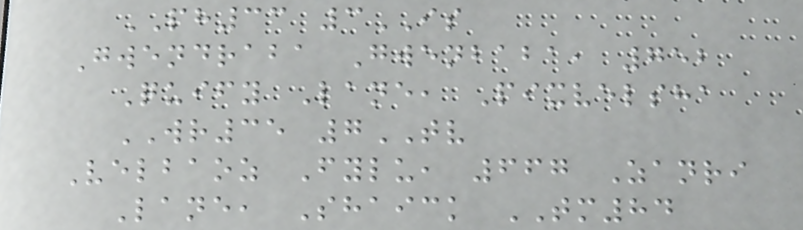PH33 3IS
Gwendraba Gwenbaba, 752
Quify Lane, Pixvelsha
WR35 7TV
Velbaoz Fylu, 667 Zanri
Lane, Shaick TM84
